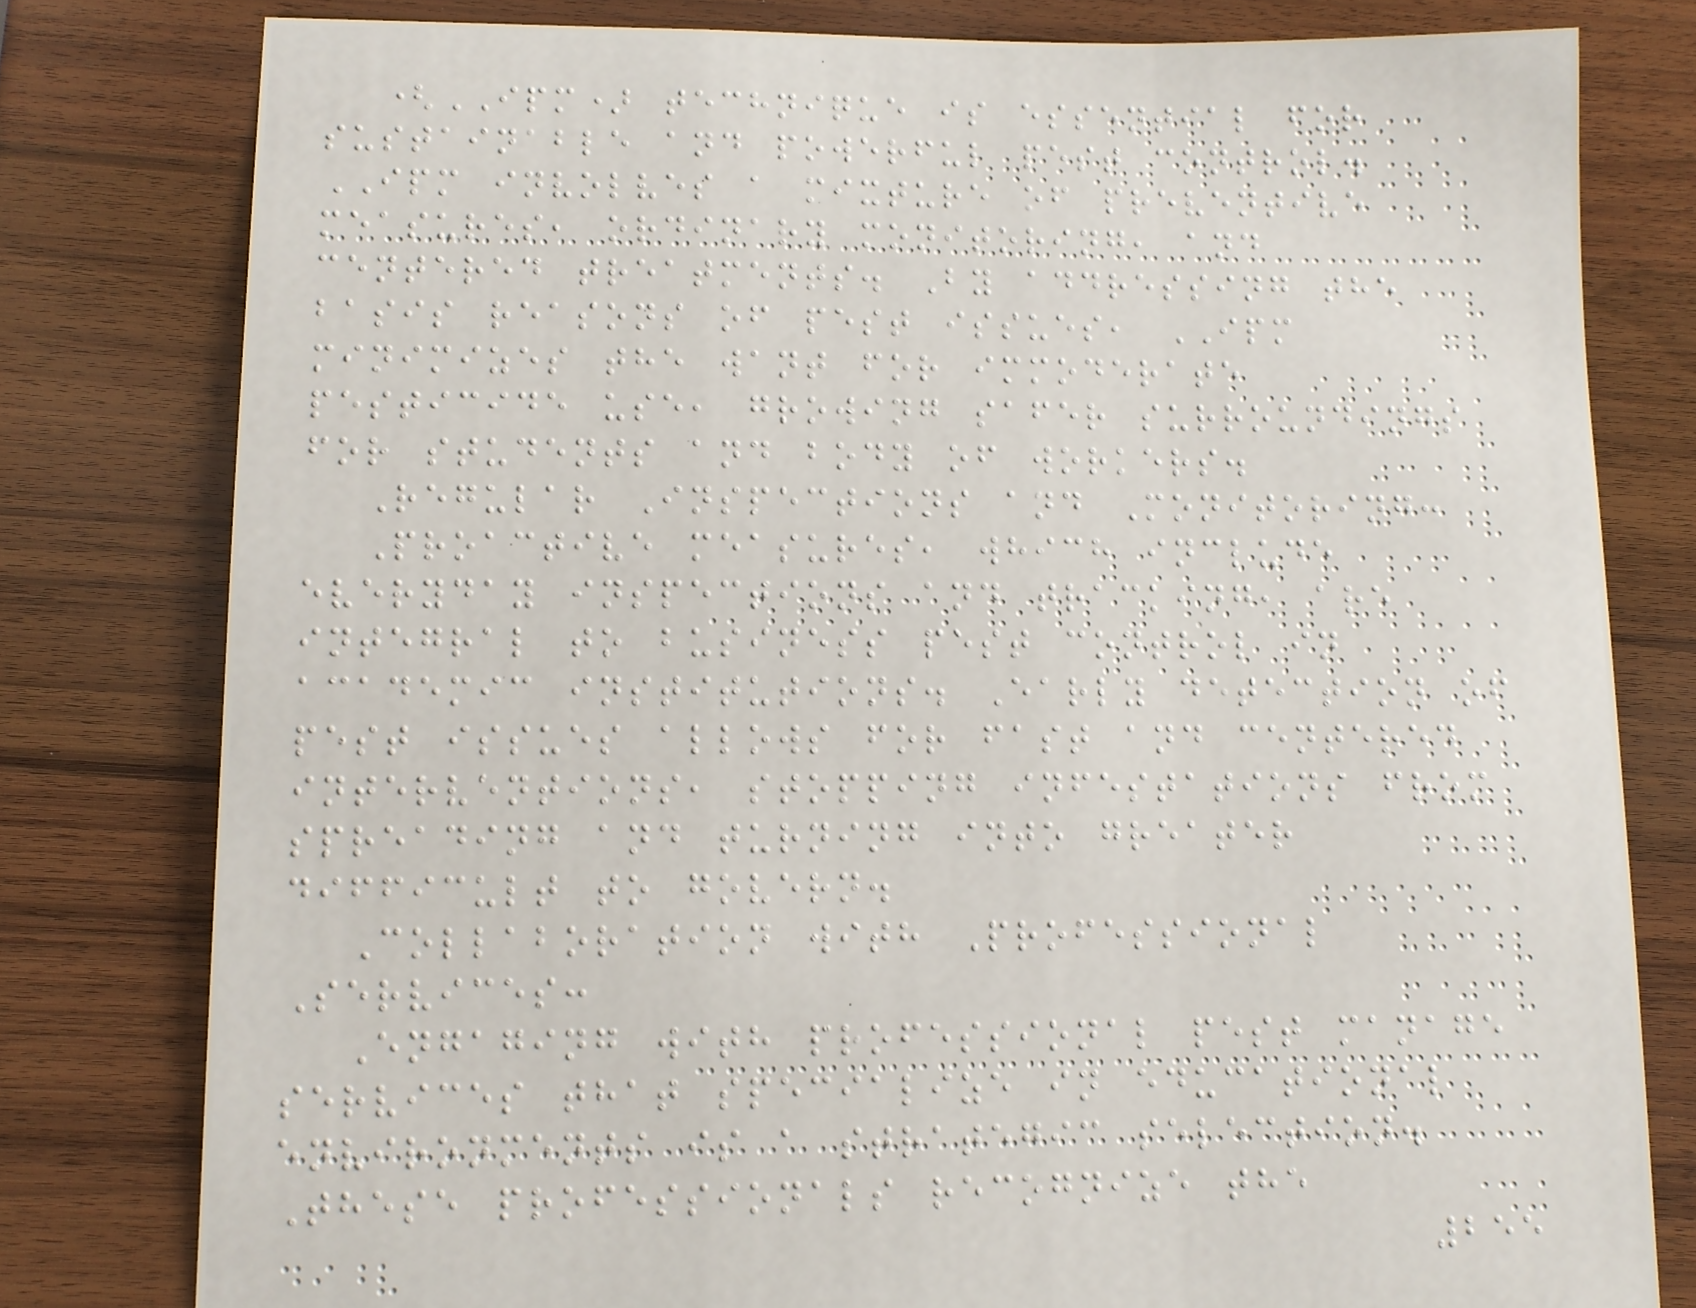(IPM) technique is essential for
sustainable and powerful pest control.
IPM involves a mixture of preventive
measures, ordinary monitoring, and
centered treatments. By addressing the
basis reasons of pest issues, IPM
minimizes the want for immoderate
pesticide use, growing safer surroundings
for students and body of workers.
Regular Inspections and Monitoring:
Proactive measures, which include
everyday inspections and tracking, are
integral to business pest control in
academic institutions. Early detection of
pest issues allows for fast and centered
interventions, stopping infestations from
spreading and turning into greater
difficult to govern.
Collaboration with Professional
Services:
Engaging with professional pest manage
services that specialize in educational
environments is a strategic selection.
These professionals recognize the
255
